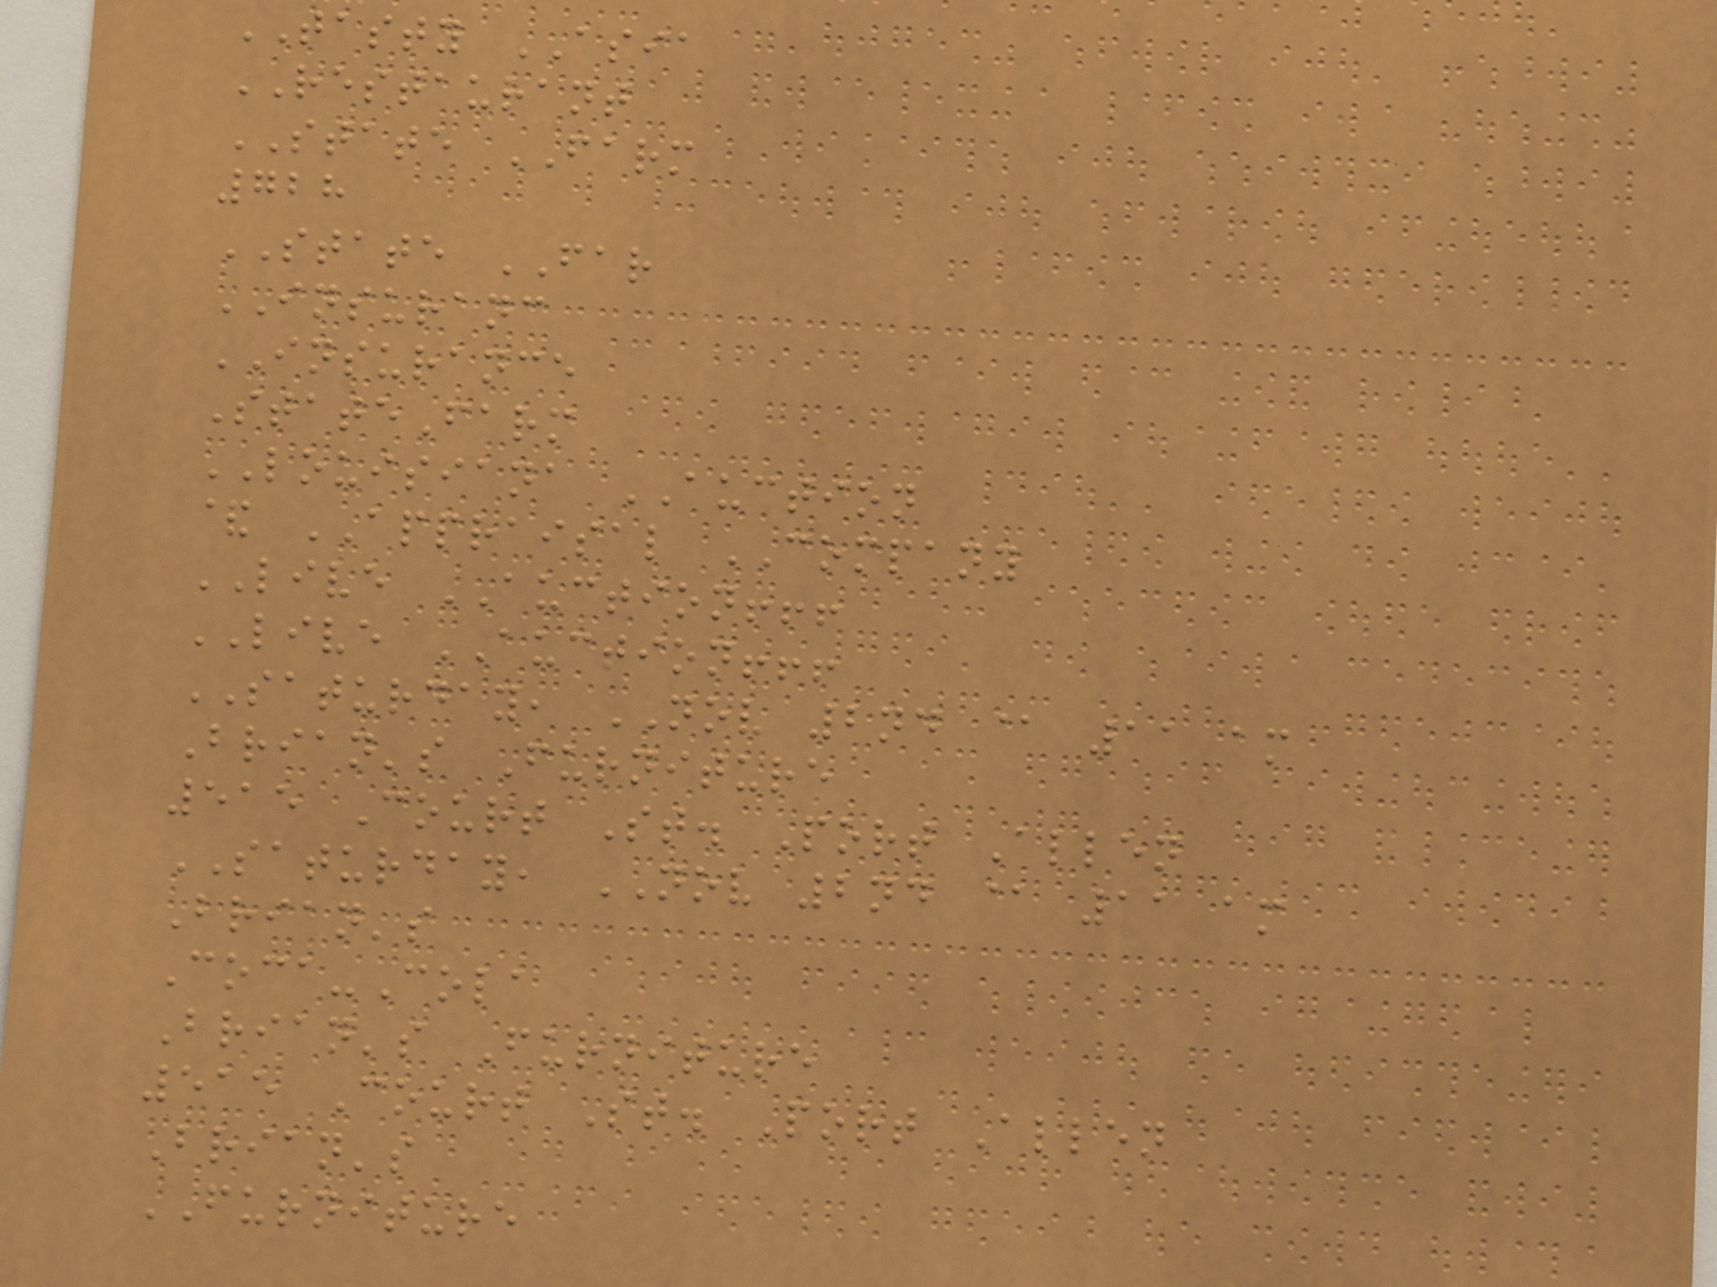TASTY ASIA
RESTAURANT
STATE FARM
728
STATE FAR
INSURANC
INSURANCE
StateFarm
LOUISIANA AUCTION
& APPRAISAL COMPANY
LIVE AUCTION!!!
LIVE AUCTION!!!
SATURDAY, NOV 2nd @ 11 am
Brian's Furniture
515 Court St. Port Allen
SATURDAY, NOV 2nd @ 11 am
Brian's
Coca-Cola
Brian's Furniture
515 Court St. Port Allen
Brian's
FURNITURE
